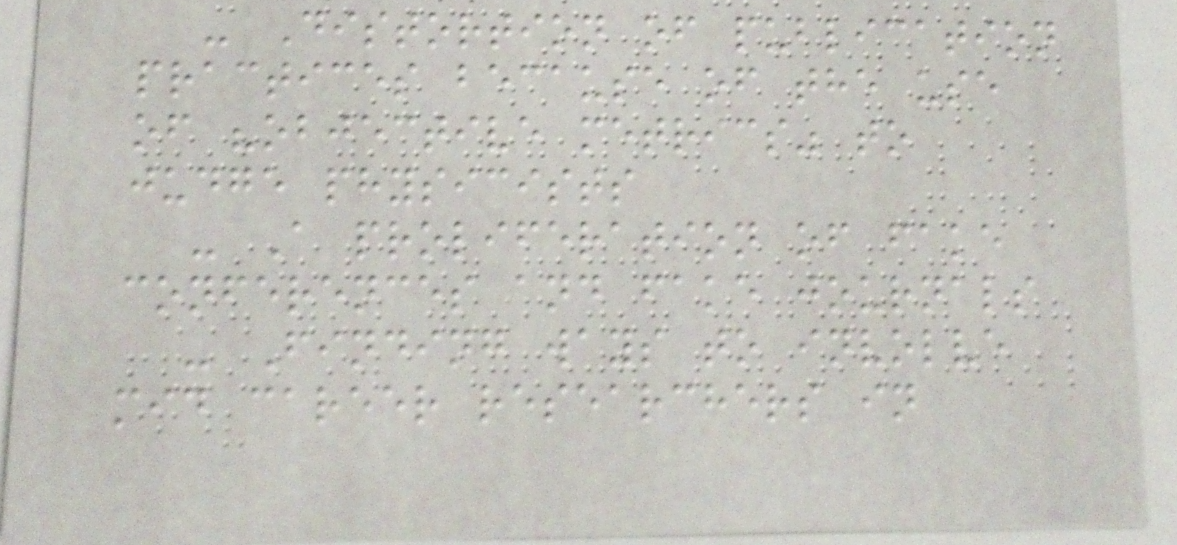- Distortion of publication
practices because of the use
of "objective metrics" to
judge physicists
- A proliferation of fake
conferences and fake journals
- Finding ways to involve
mid career researchers in
